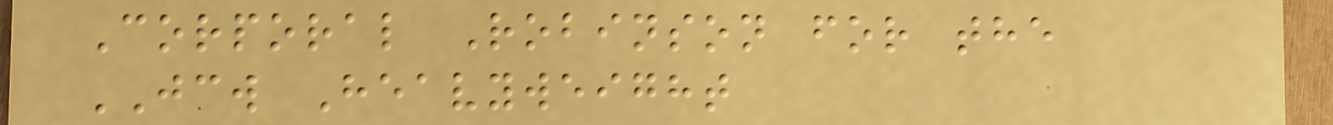Corporal Robinson for the
JCW Heavyweight
